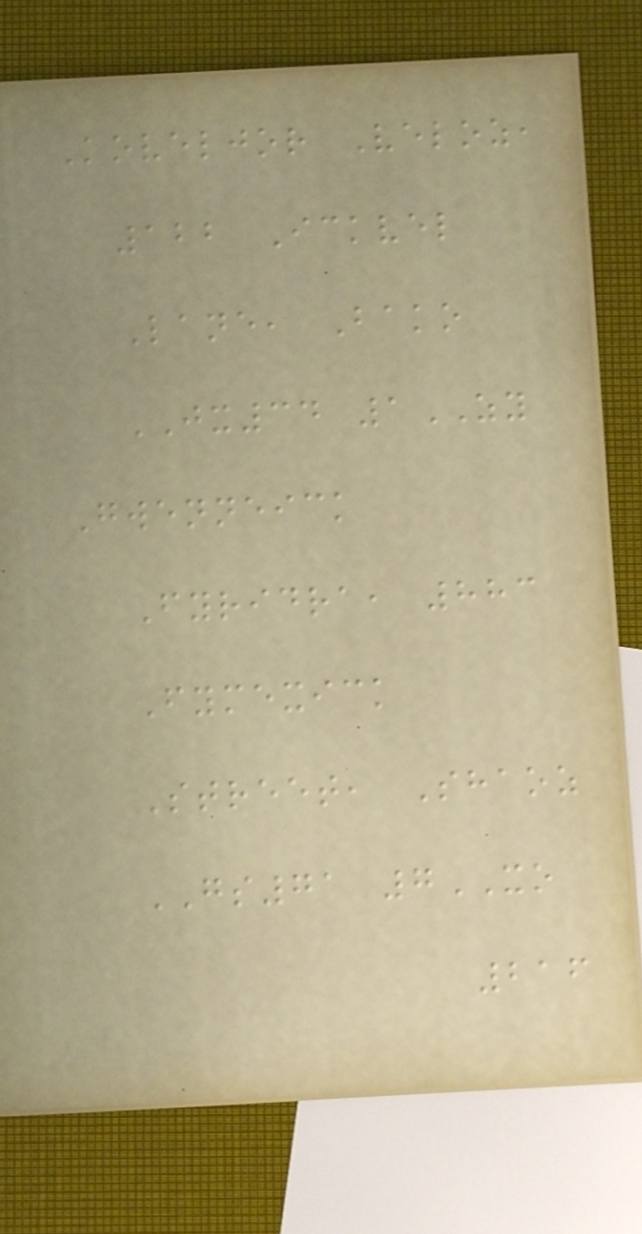Koveljor Veloz,
122 Ickvel
Lane, Bako
JX34 1ZY
Gwenneick
Fyridra, 883
Fymexick
Street, Shaoz
GS71 7XO
216
